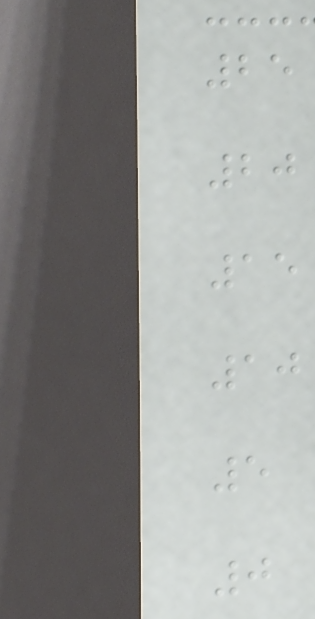25
20
15
10
5
0
